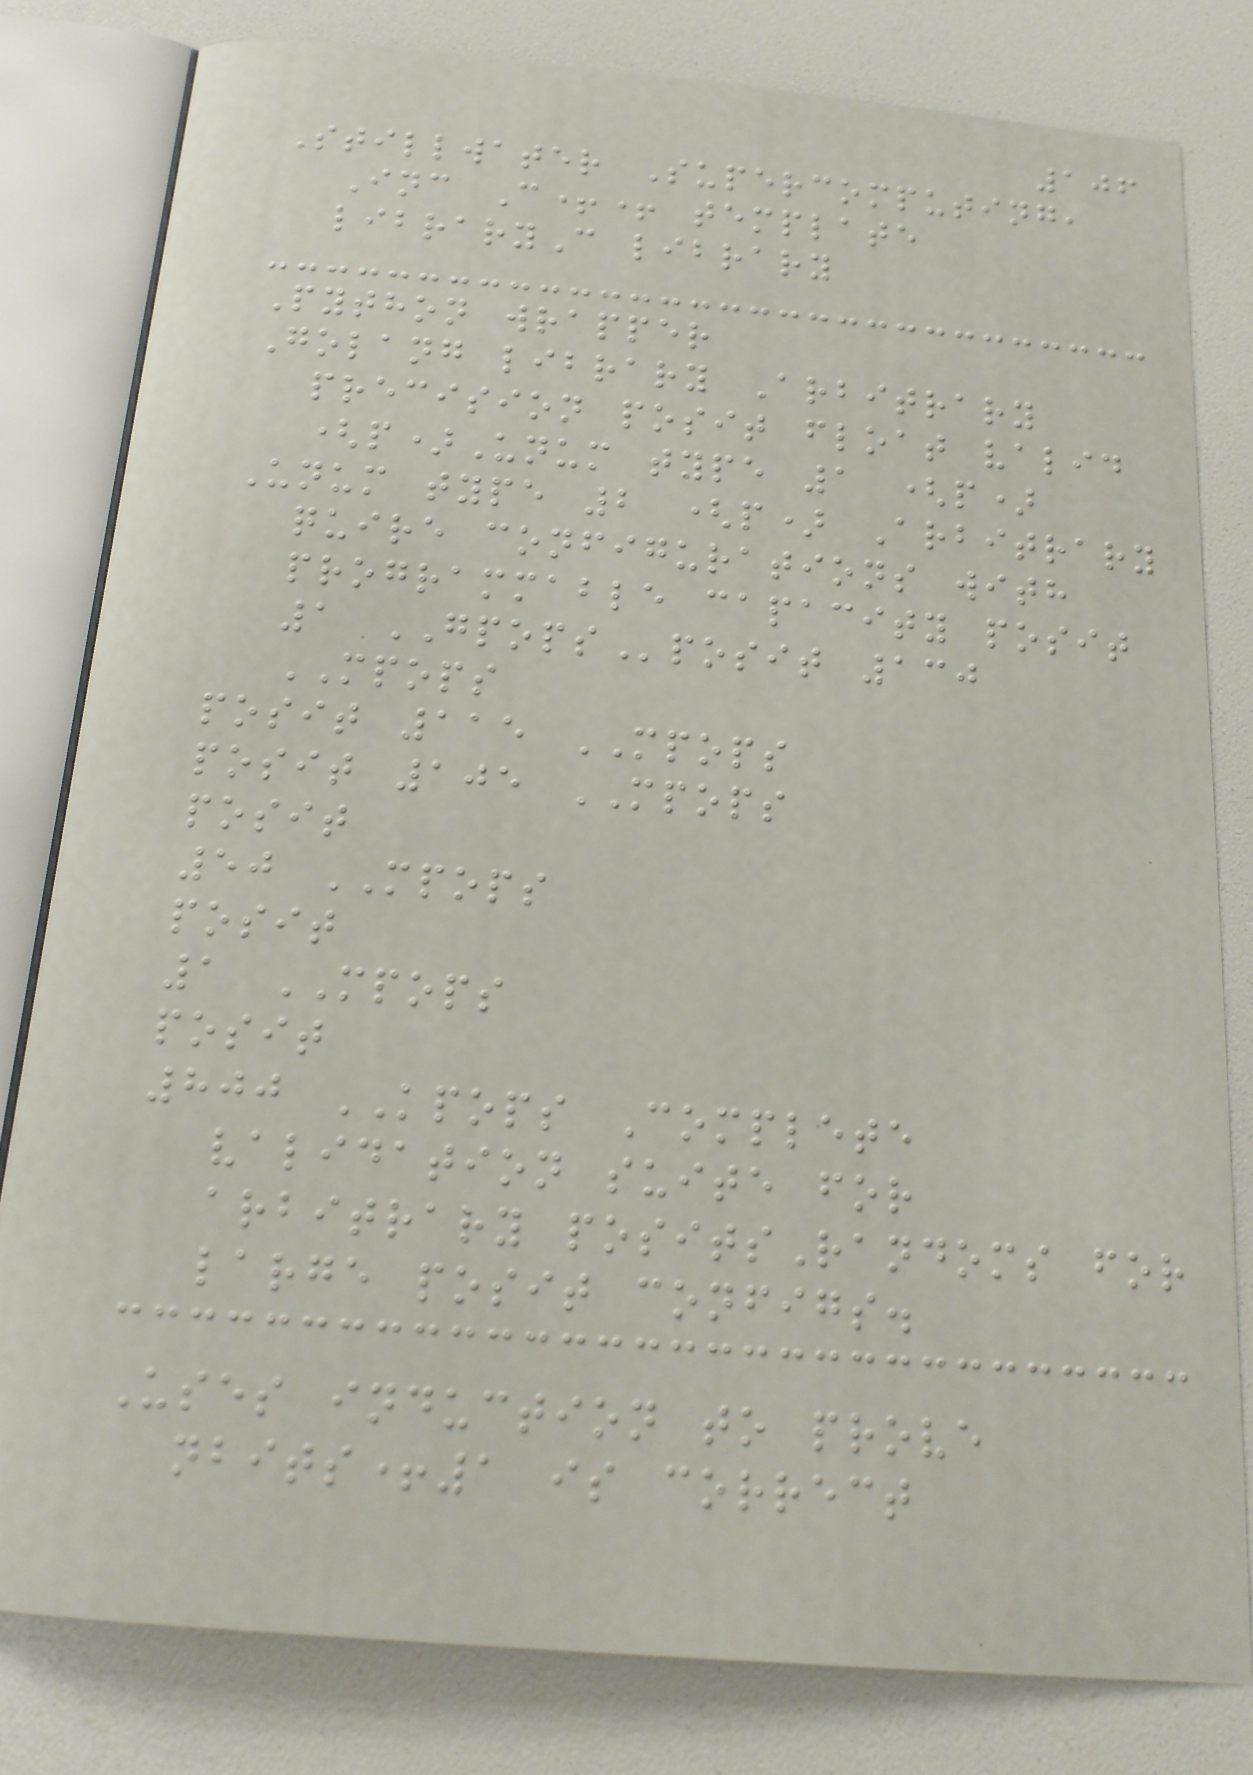106
Stillwater Supercomputing,
Inc C++ template
libraryC library
Python wrapper
Golang library Arbitrary
precision posit float valid
(p)Unum type 1 (p)
Unum type 2 (p) Arbitrary
quire configurations with
programmable capacity posit
1 GPOPSposit 130
MPOPS
posit 115 MPOPS
posit 105 MPOPS
posit
50 MPOPS
posit
1 MPOPS
posit
800 KPOPS Complete
validation suite for
arbitrary positsRandoms for
large posit configs.
Uses induction to prove
nbits+1 is correct
